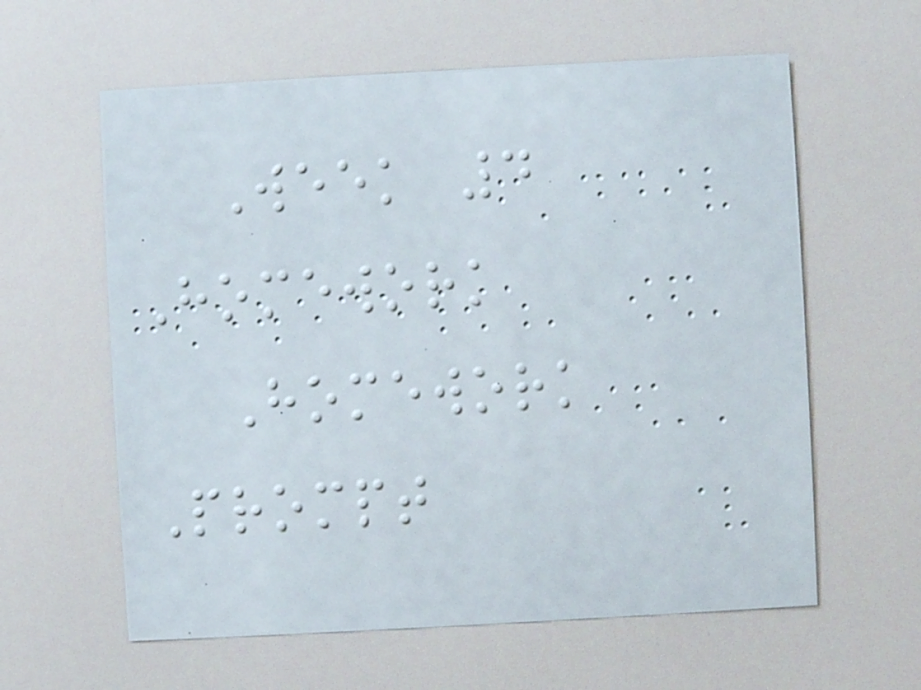Week 4
Homework
Homework
Prompt
